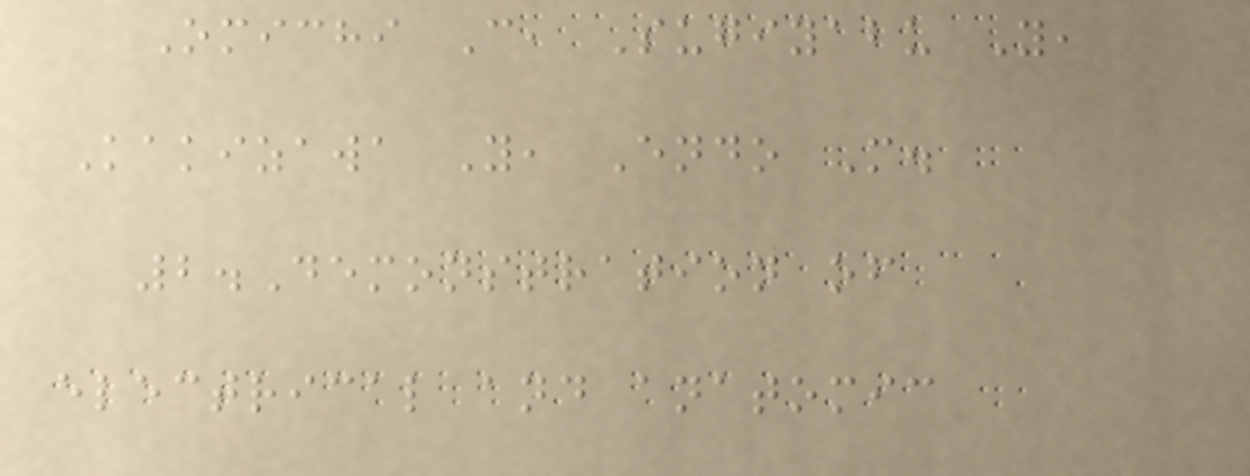Omichi C, Sugiyabu Y,
Kakizawa Y, Endo M.
2.Demonstration of
electrical and anatomic
